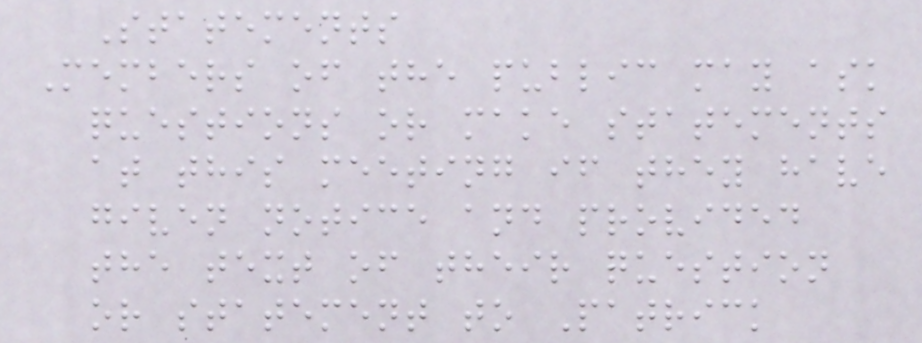Statements
Members of the public may ask
questions or make statements
at this meeting if they have
given notice and provided
the text of their question
or statement to Patrick
